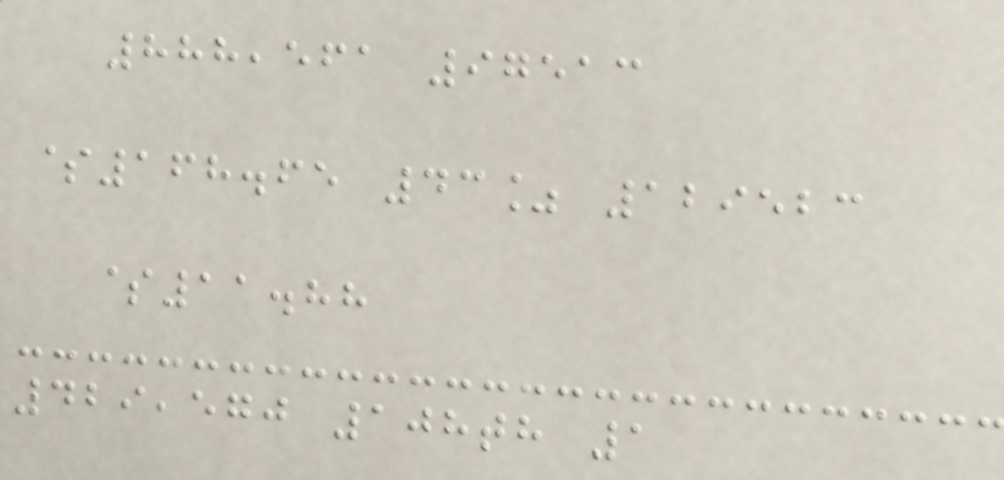888,561 97513
$168.65 43% 129523
$11.88
429,570 108th 1
